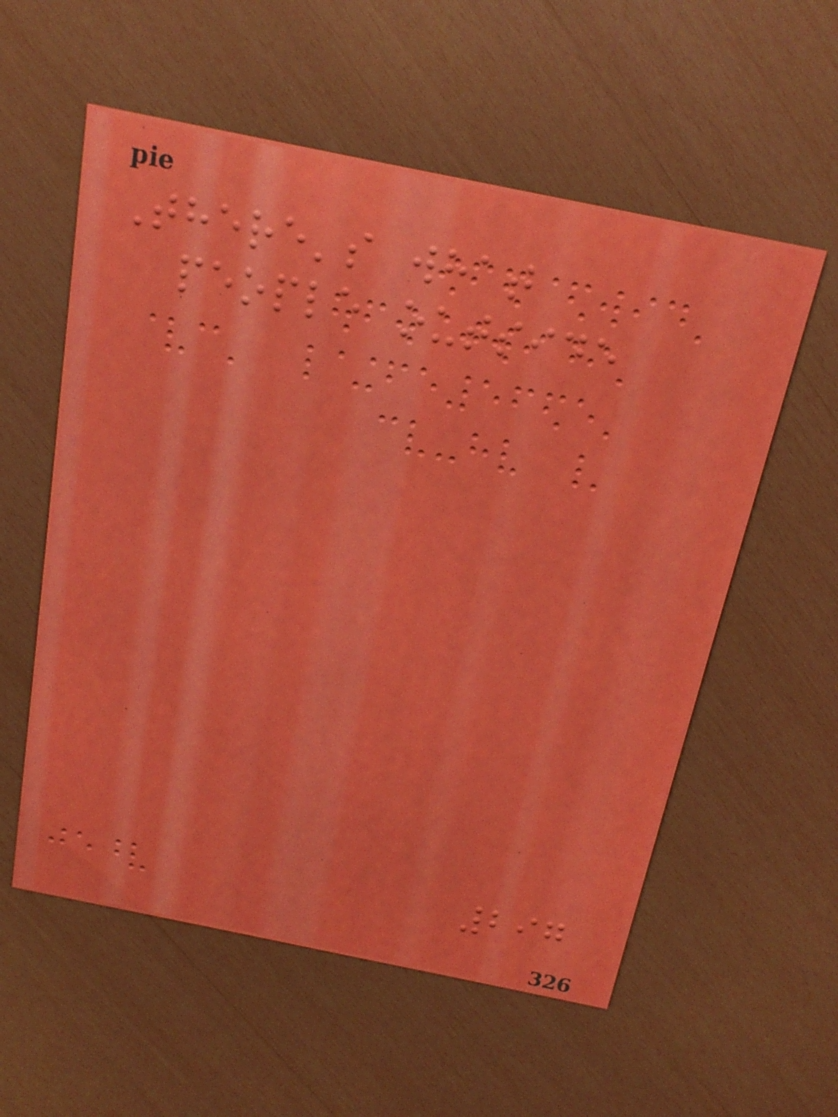There's what
people outside
297
